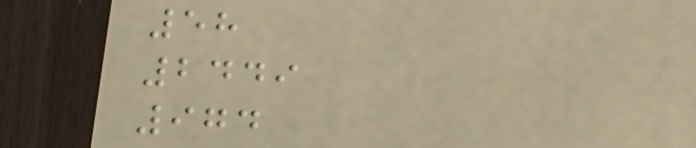58
2449
974
